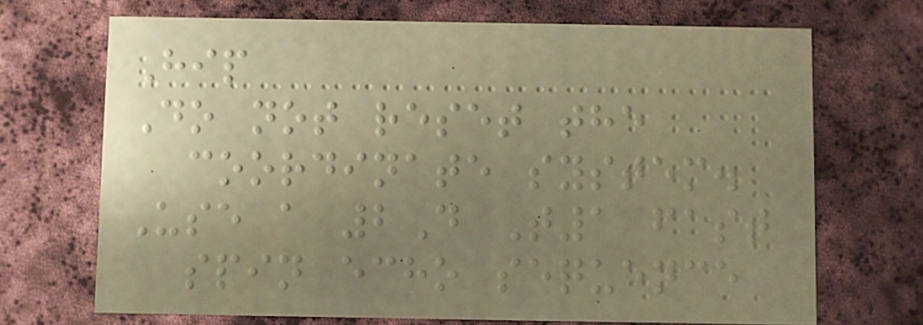Hip
Do not reset the
coordinate system.
Use a 2D T1 fast
spin echo sequence
